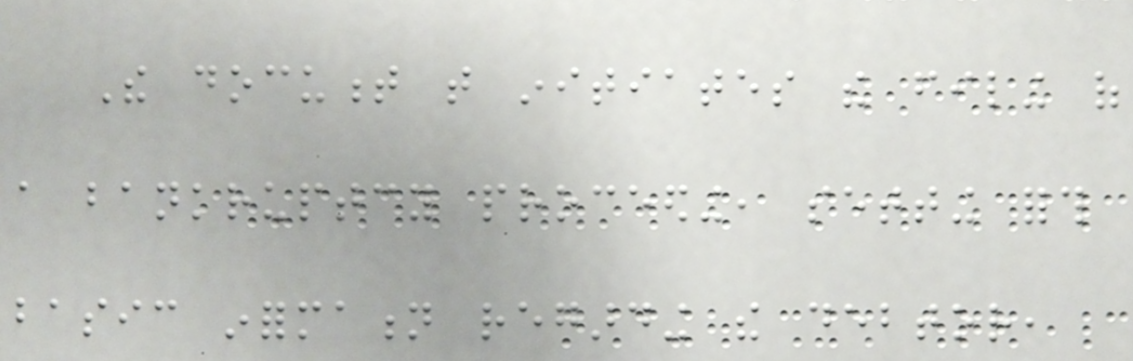The document that initiates the filing of
a bankruptcy proceeding, setting forth
basic information regarding the debtor,
